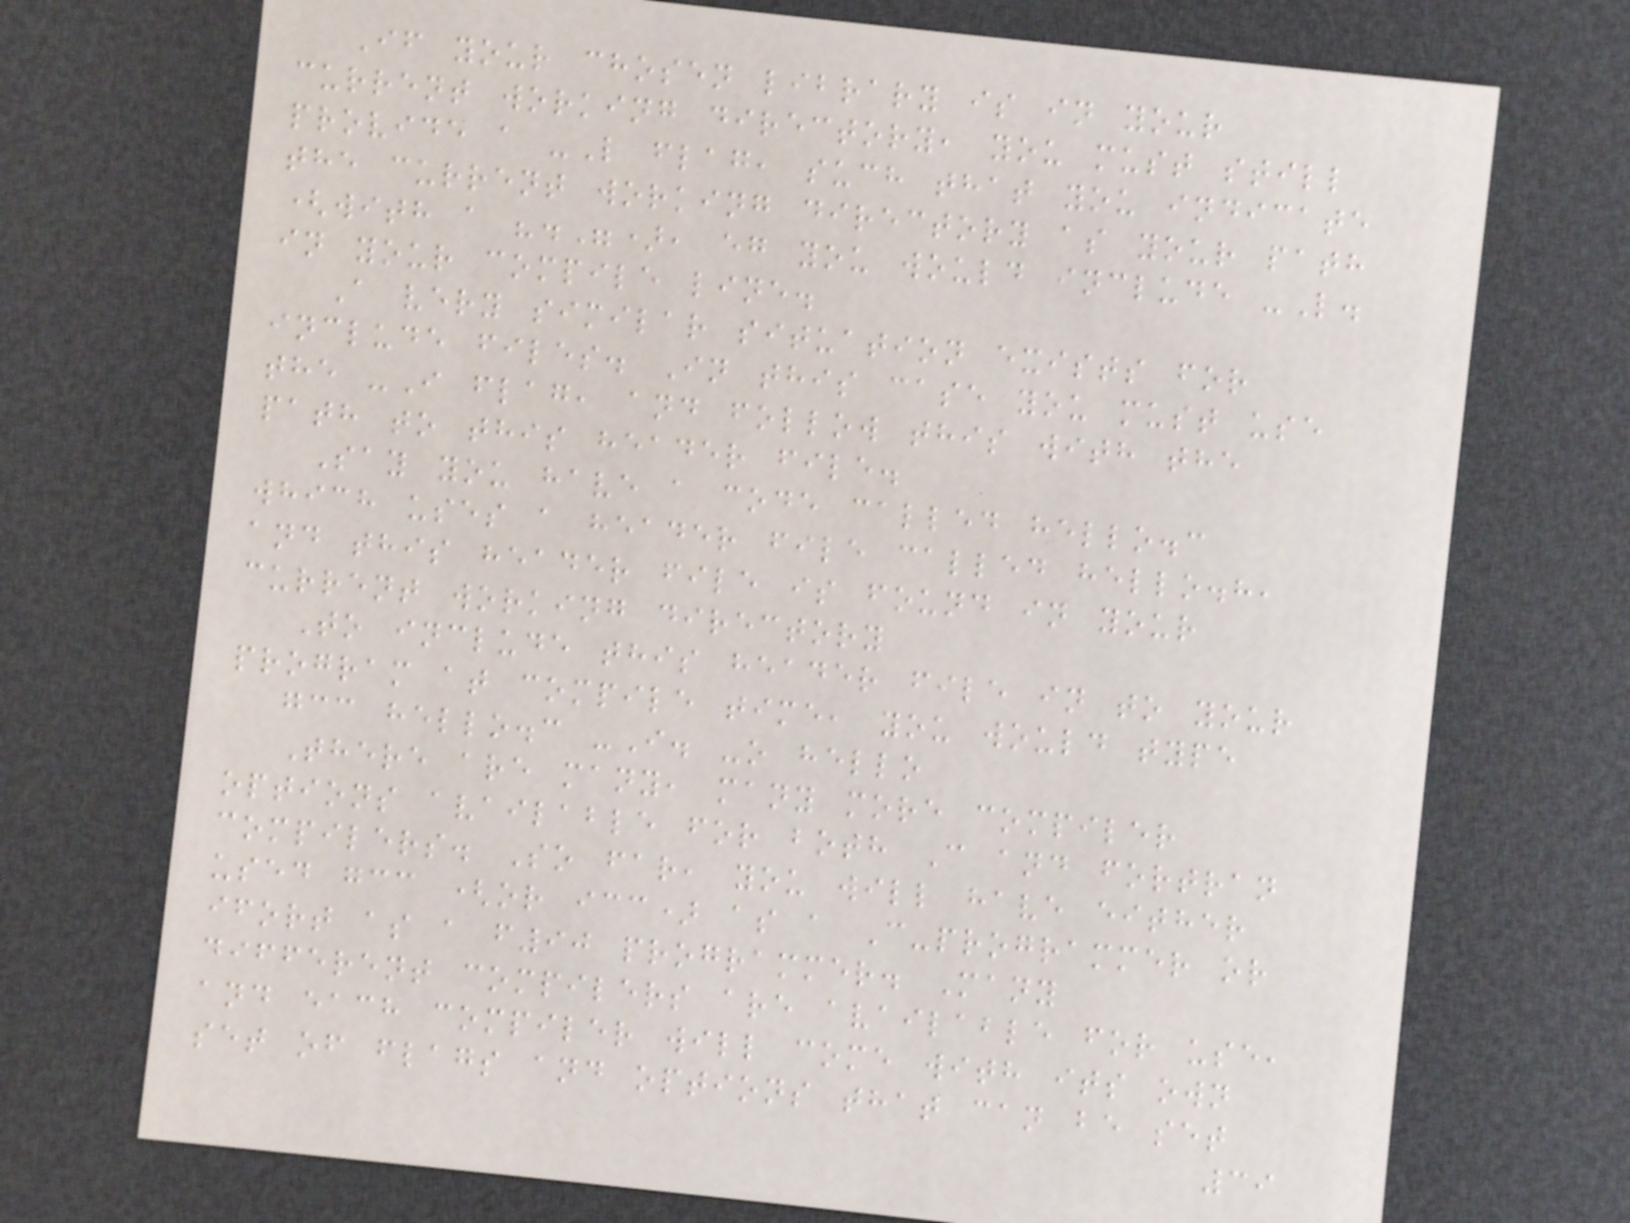If your chosen library is in your
current working directory, you must still
provide a -L flag, such that you indicate
the current working directory as your path
(with a "."), eg you would include -L.
in your compile line.
A very similar situation exists for
include files. In this case you must use
the -I flag, and follow this with the
path to this header file.
Say you have a code called hello.c
which uses a header file called hello.h,
and this header file is found in your
current working directory
To include this header file in to your
program at compile time, you would type
gcc hello.c -I. -o hello
There are many, many more compiler
options available for both C and fortran
compilers. So far, you will have either
used gcc (or icc) as a C-programmer or
ifort as a f90 programmer. Many
different compilers are available for use,
and each compiler will come with its own
set of flags and options that can be set
39
